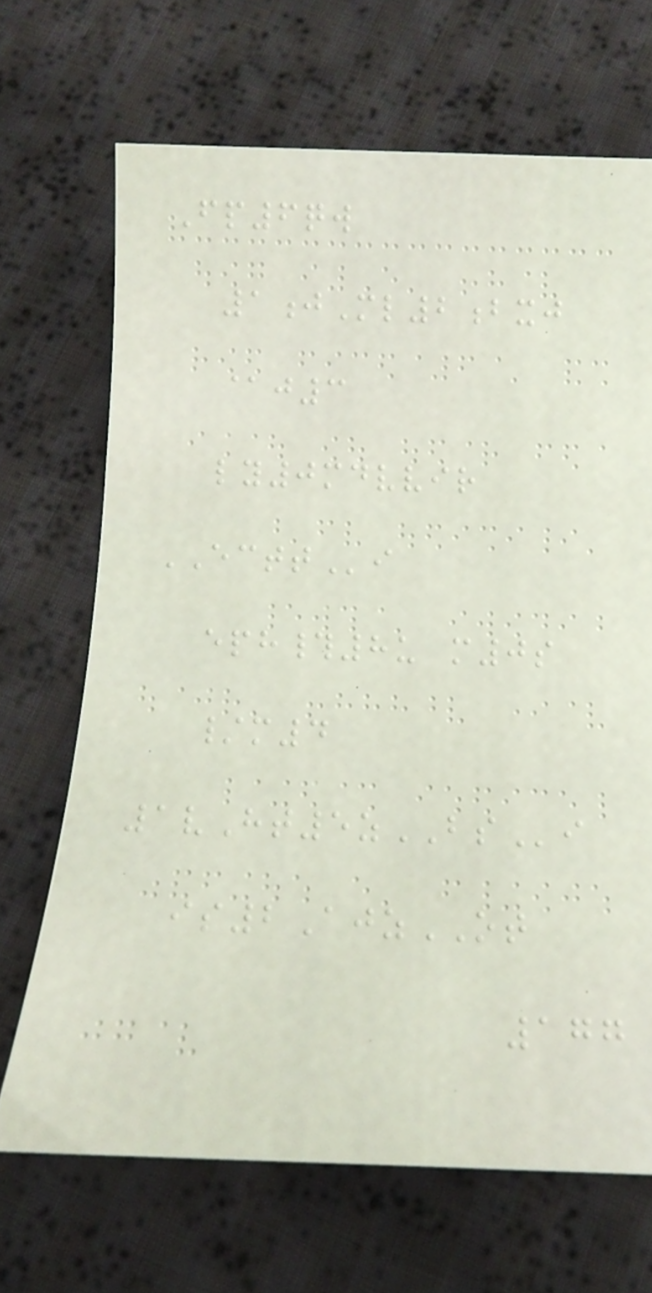Fp6qw
1jMl2bxj
@j3
ly0mdvvir
ECTTi
eph#8u m0s
/m4
1vHt5zBSi
is2AjzOT
177
